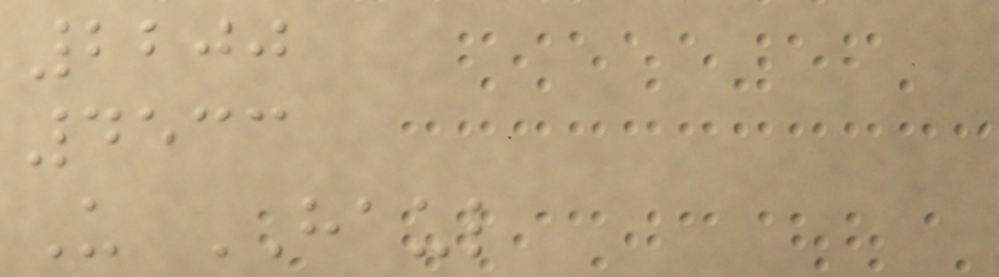2200
4533
U HAUL
